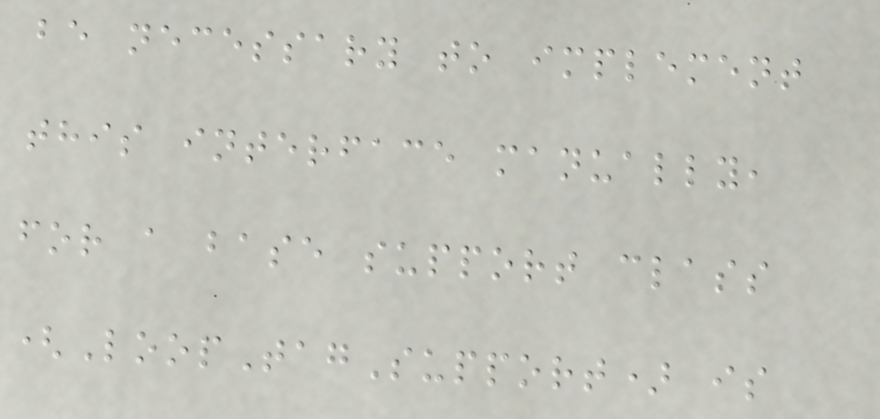be necessary to implement
this interface manually,
for a base support class
(LoopTagSupport) is
